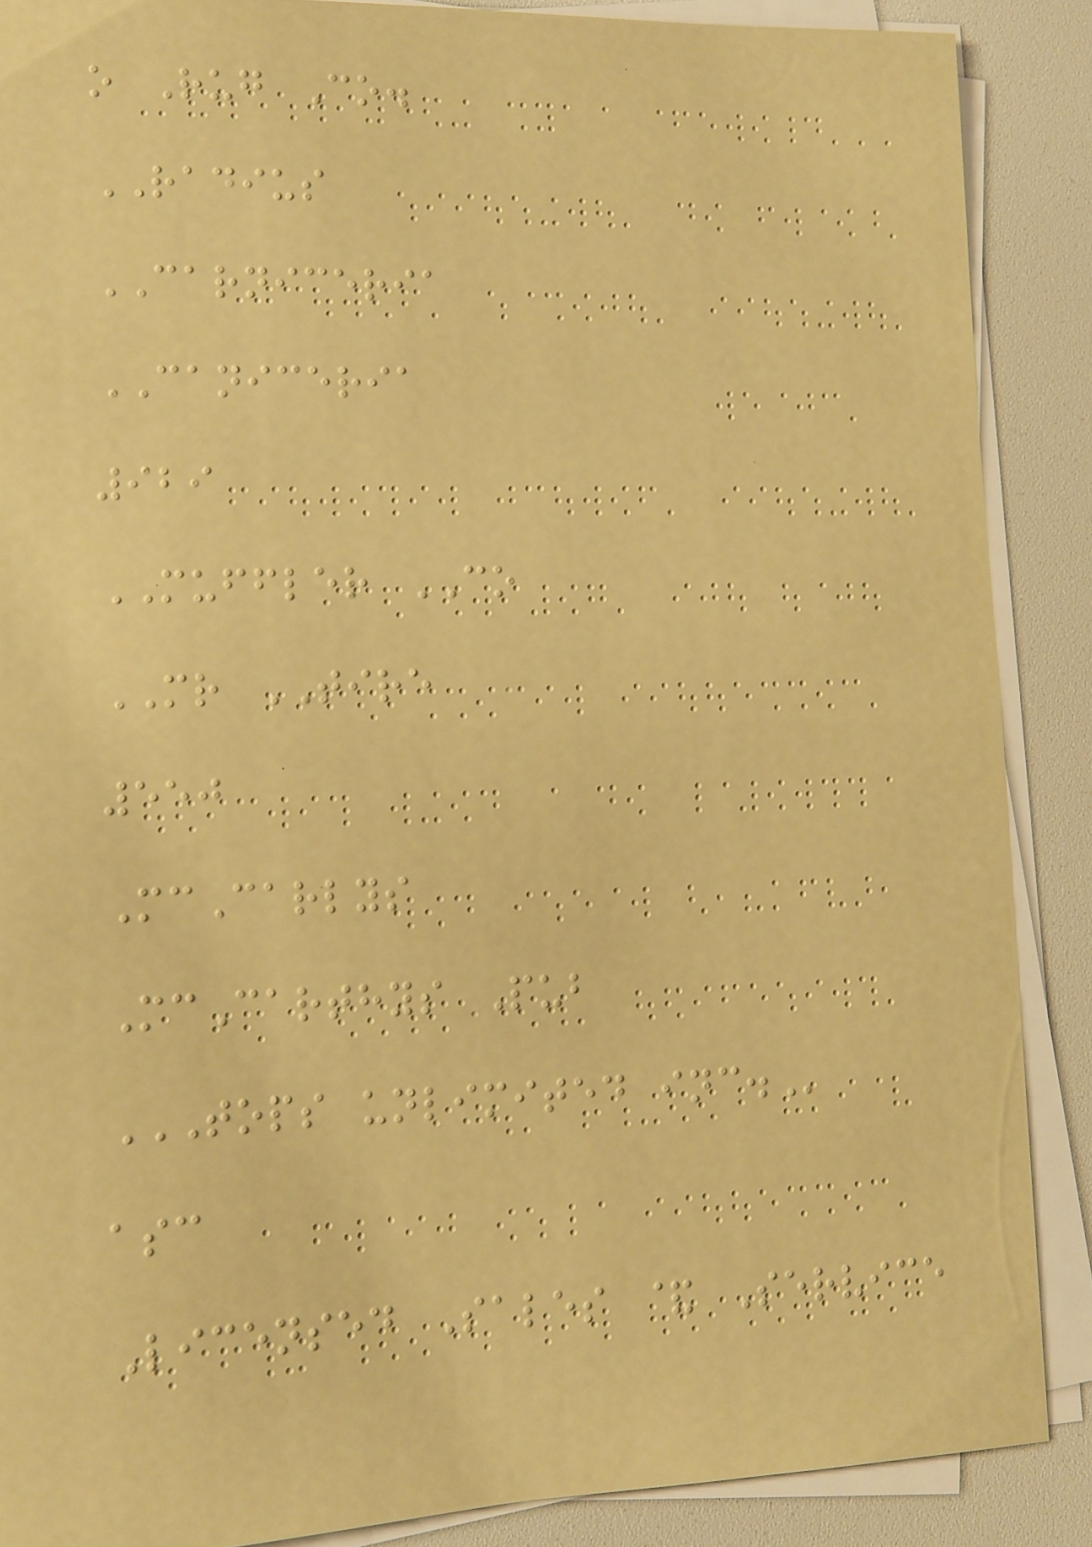o Rug Co.
RADIUS
CARNICERIA
CANICERIA
929
MUFFLER CO
MR TIRE
550
McCarlys
McCarthys Pub
TOPS UNLIMITED INC.
asc
Licensed Sales & Service
